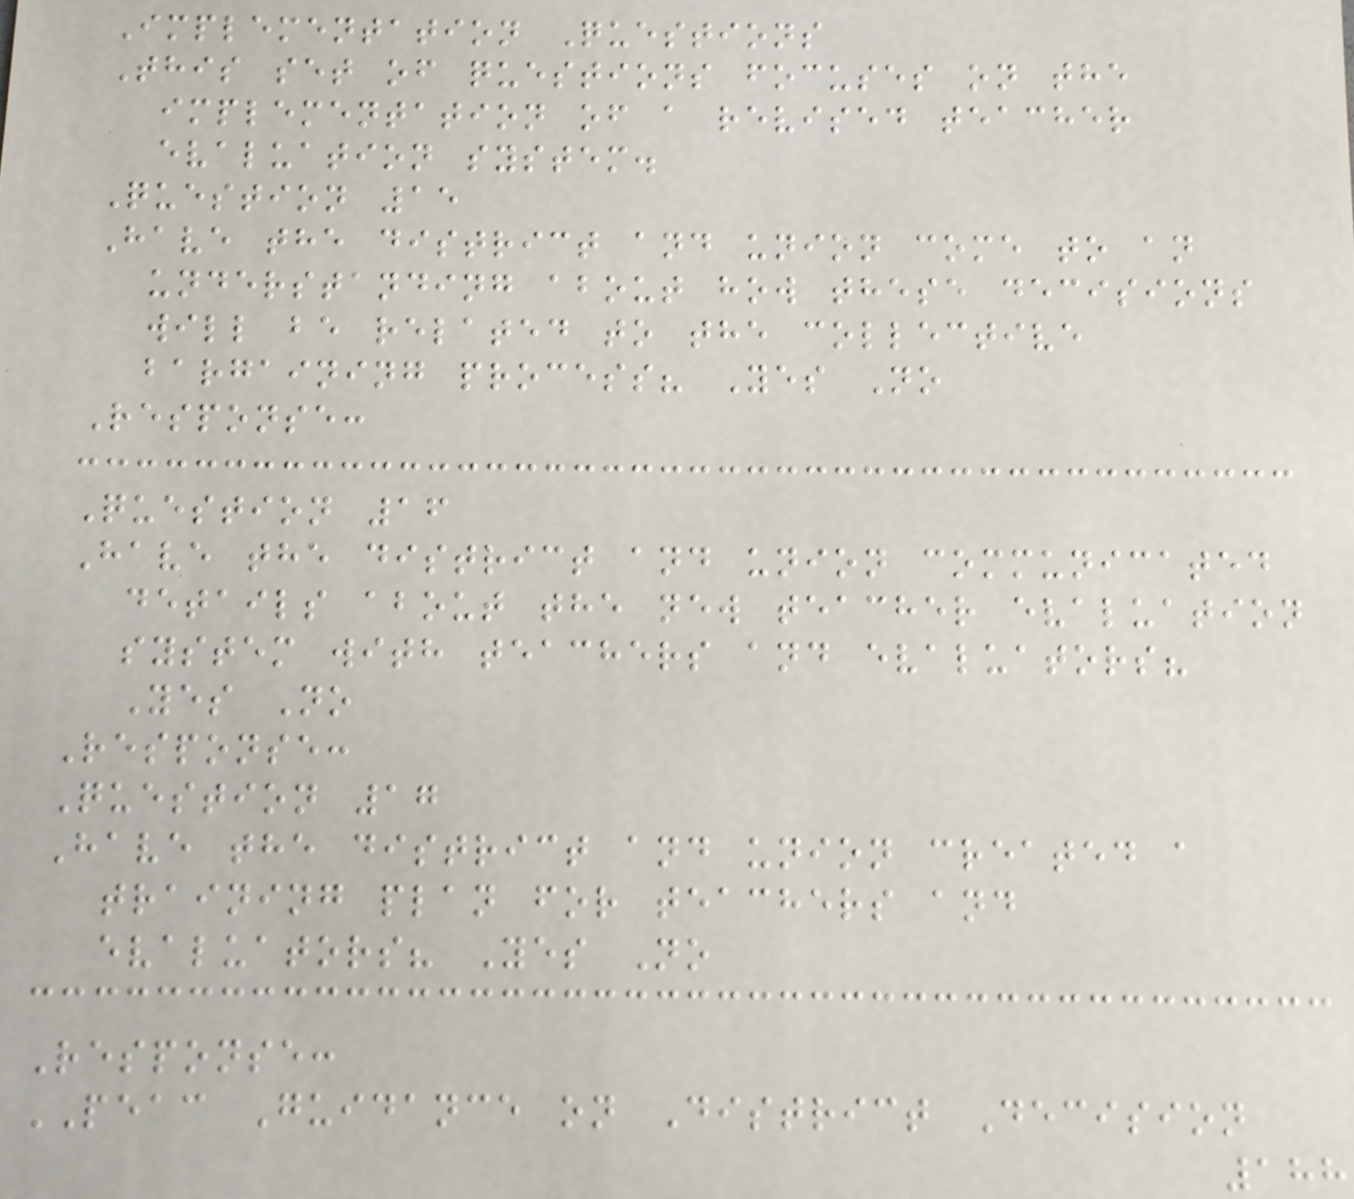Implementation Questions
This set of questions focuses on the
implementation of a revised teacher
evaluation system.
Question 15
Have the district and union come to an
understanding about how these decisions
will be related to the collective
bargaining process? Yes No
Response:
Question 16
Have the district and union communicated
details about the new teacher evaluation
system with teachers and evaluators?
Yes No
Response:
Question 17
Have the district and union created a
training plan for teachers and
evaluators? Yes No
Response:
PEAC Guidance on District Decision
188
